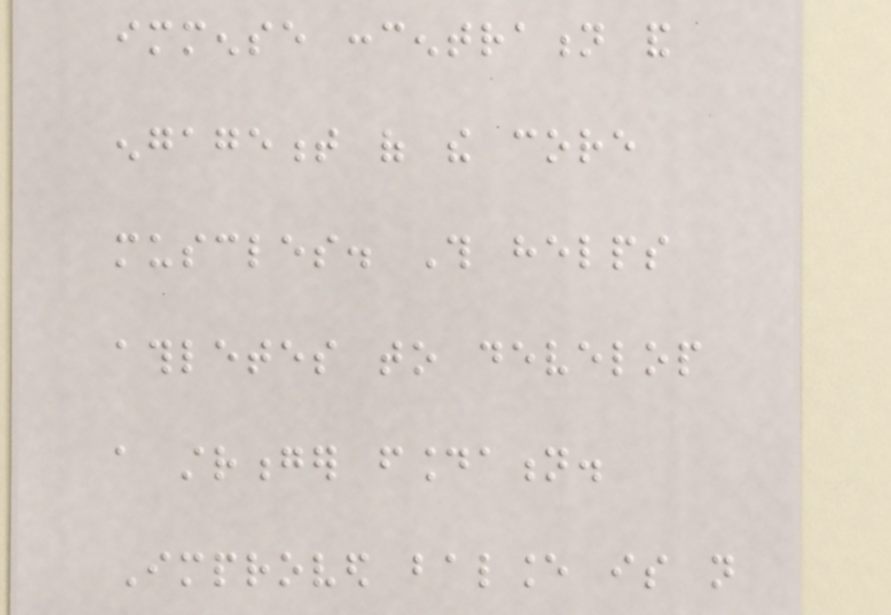immense concentration and
engagement of the core
muscles. This helps
athletes to develop
a stronger foundation.
Improved balance is not
